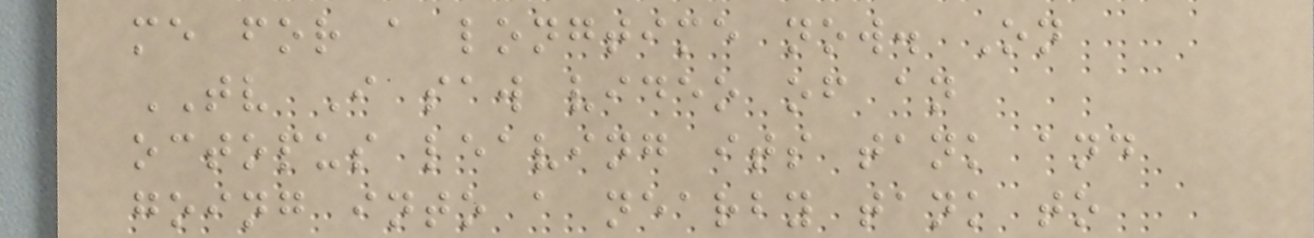me for a longtime now. On
TV I saw video of an
octopus leaving its tank and
going into a nearby tank to
